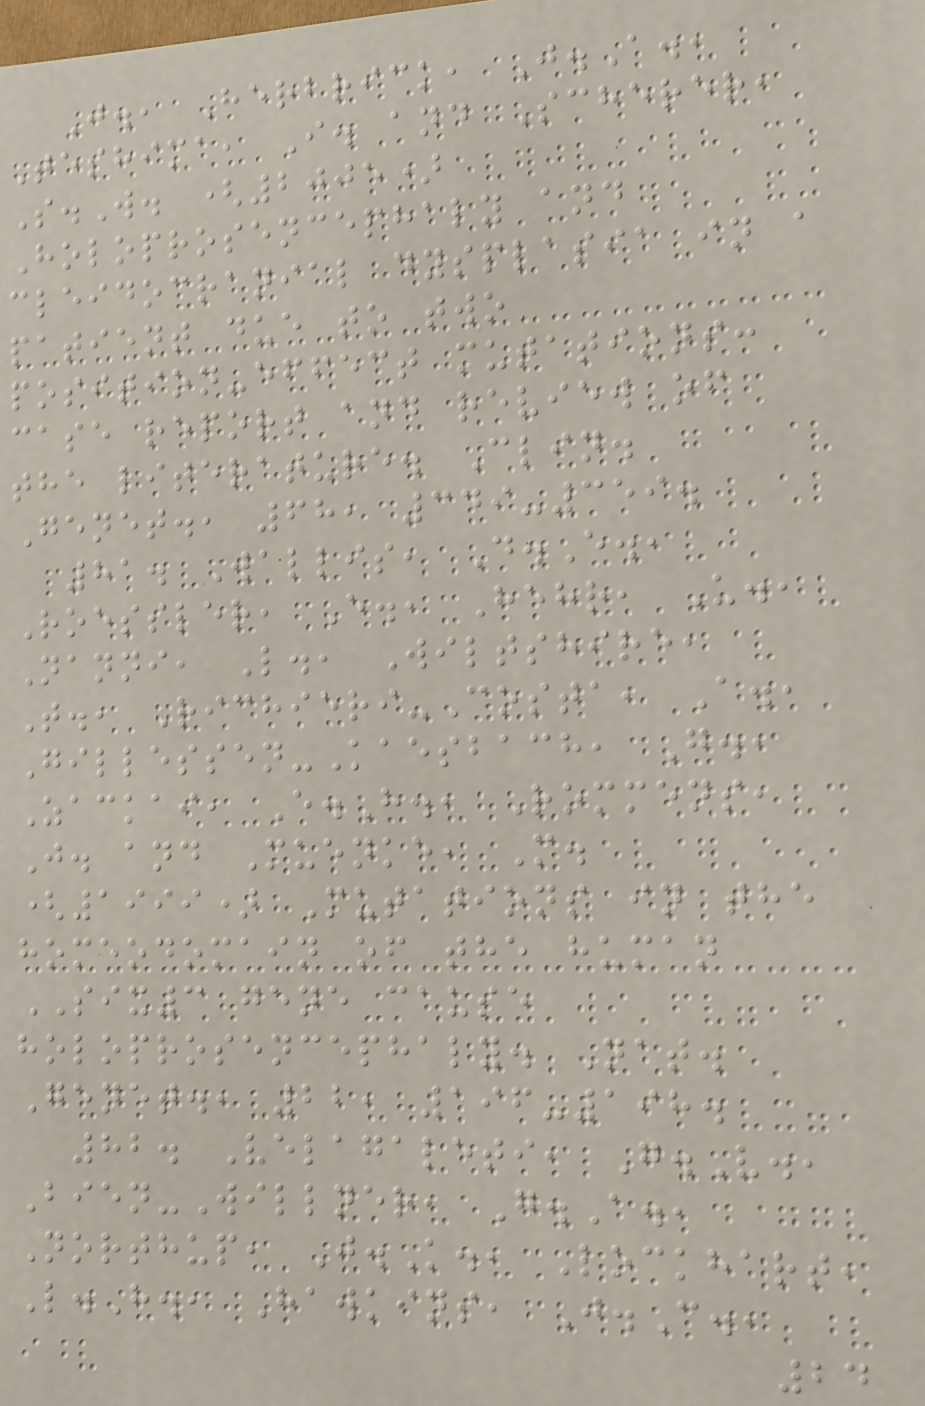J., Herbrick, J.A.,
Teshima, I. and Scherer,
S.W. (2005)
Holoprosencephaly and
cleidocranial dysplasia in a
patient due to two
position-effect mutations:
case report and review of
the literature. Clin.
Genet., 68, 349-359.
81. Wallis, D.E.,
Roessler, E., Hehr, U.,
Nanni, L., Wiltshire,
T., Richieri-Costa, A.,
Gillessen-Kaesbach, G.,
Zackai, E.H., Rommens,
J. and Muenke, M.
(1999) Mutations in the
homeodomain of the human
SIX3 gene cause
holoprosencephaly. Nat.
Genet., 22, 196-198.
82. Velagaleti, G.V.,
Bien-Willner, G.A.,
Northup, J.K., Lockhart,
L.H., Hawkins, J.C.,
24
